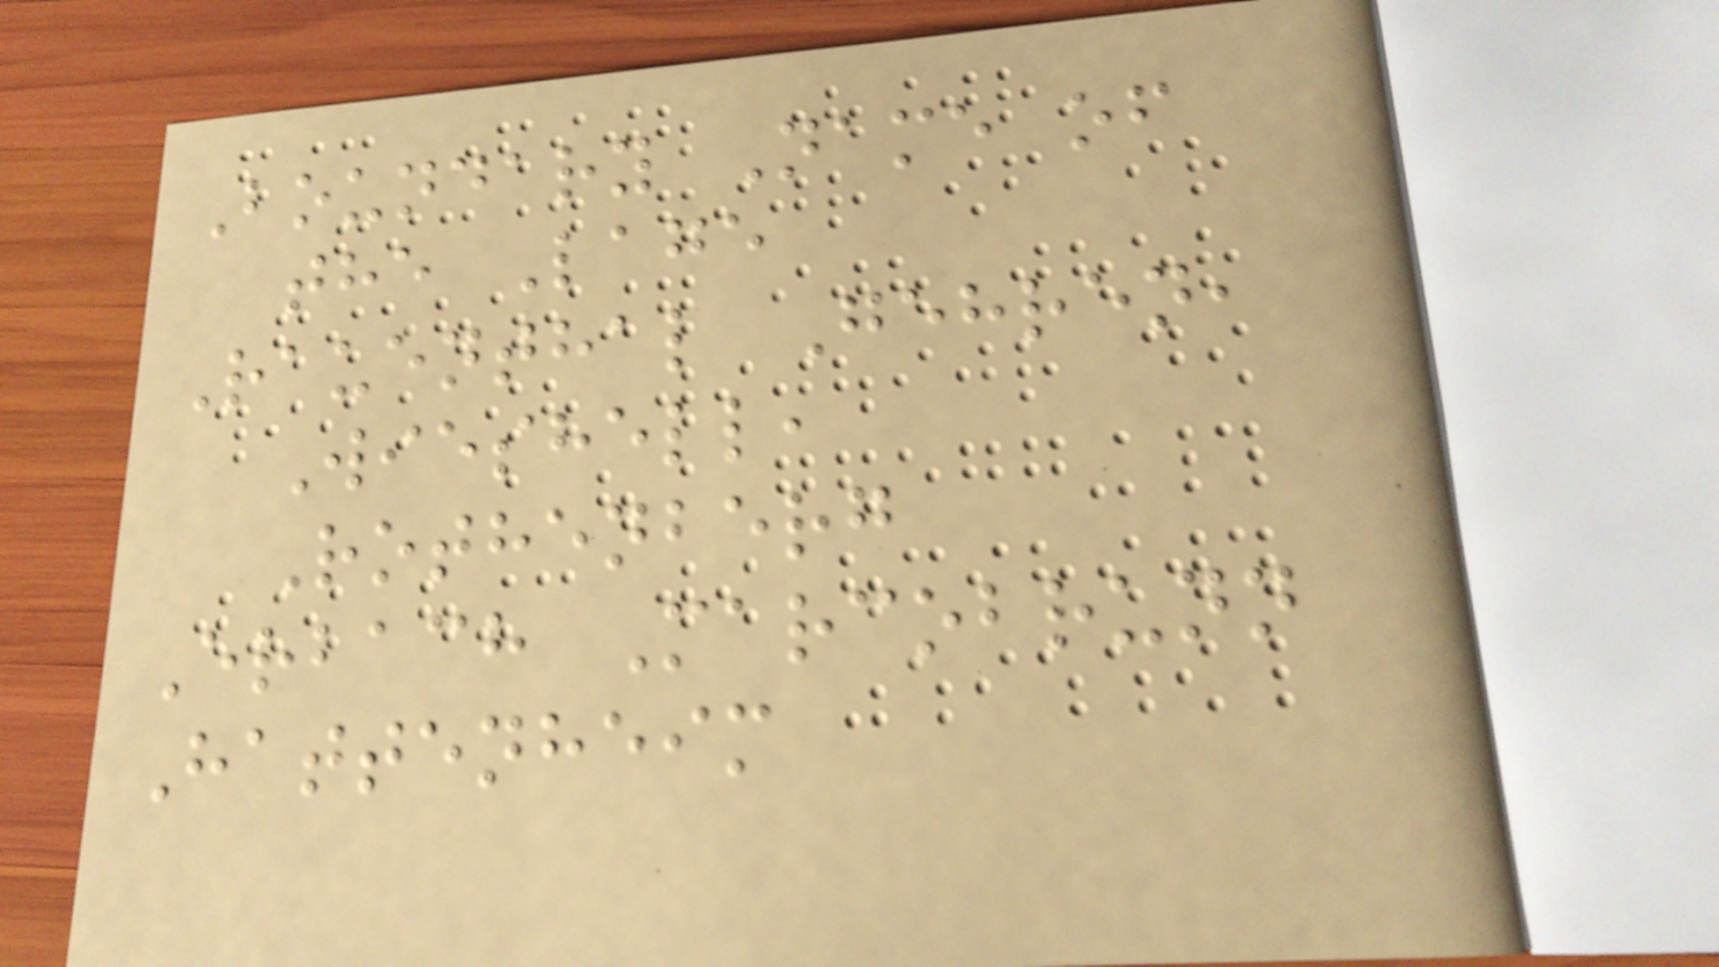Boundary Name of
the Lage
Rauenthal Gehren,
Wieshell,
Rothenberg
Erbach Marcobrunn
Hattenheim
